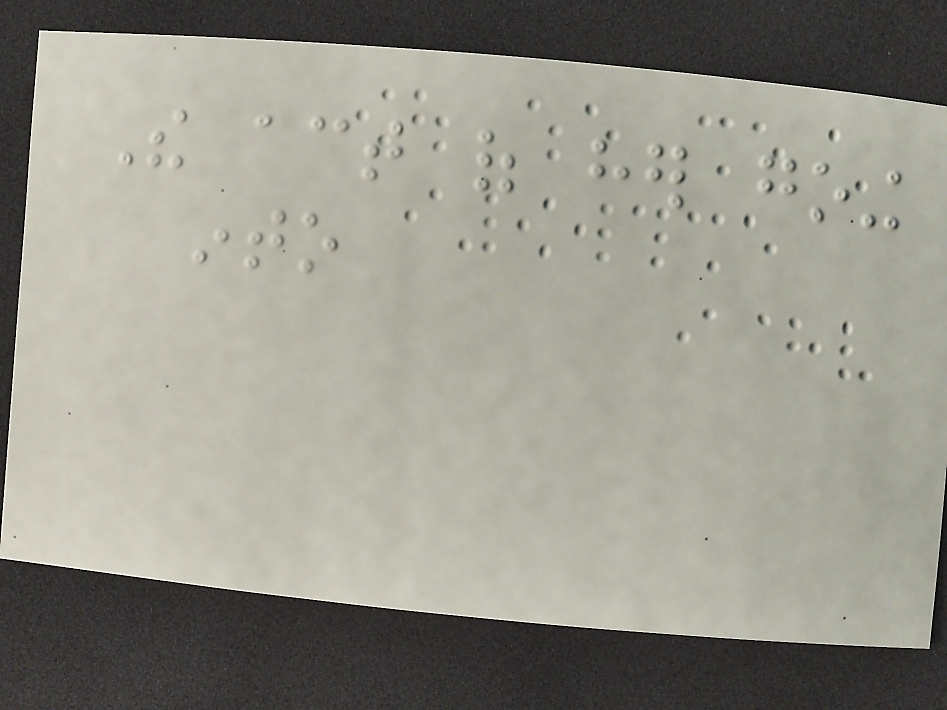The act of her going
into
